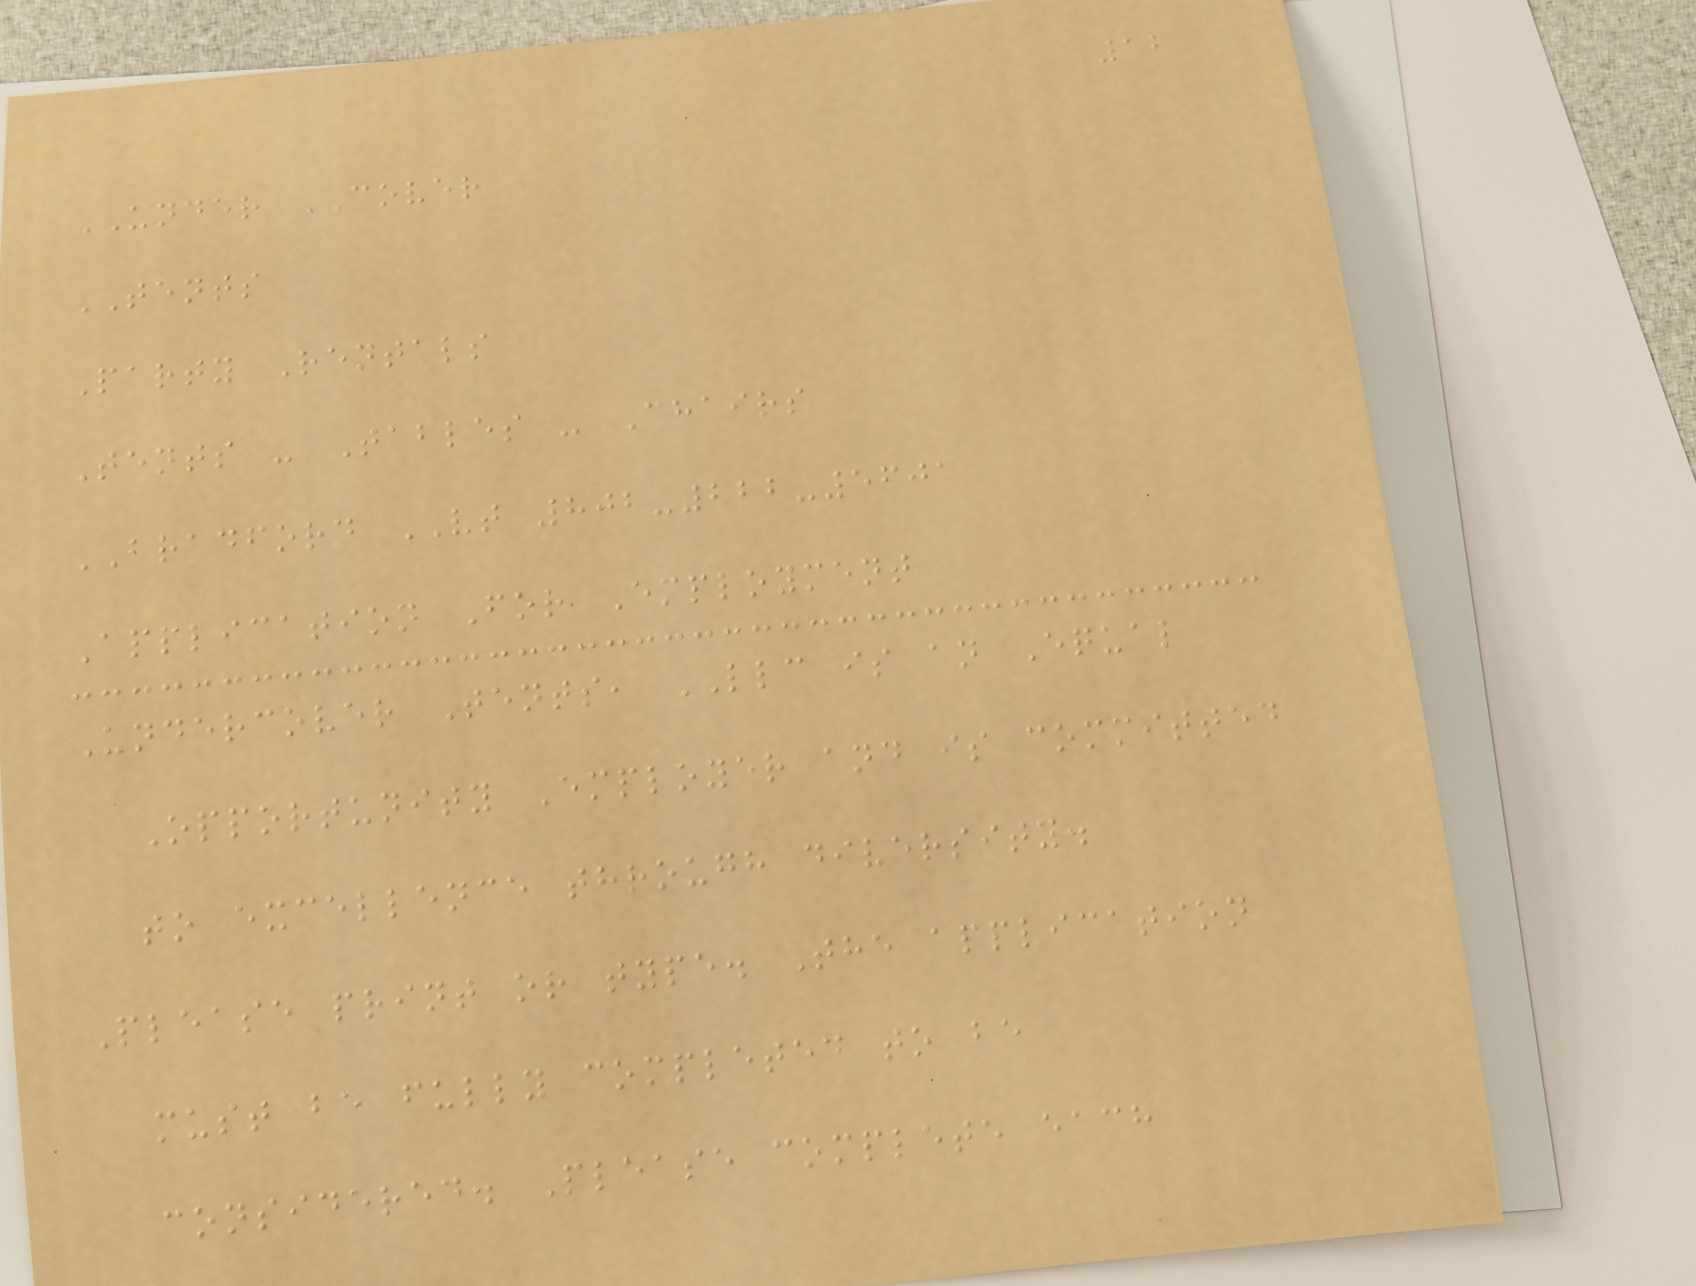12
UNDER COVER
TENTS
Party Rentals
Tents - Tables - Chairs
BRADFORD VT 802-222-5601
Application For Employment
Undercover Tents, LLC is an Equal
Opportunity Employer and is committed
to excellence through diversity.
Please print or type. The application
must be fully completed to be
considered. Please complete each
